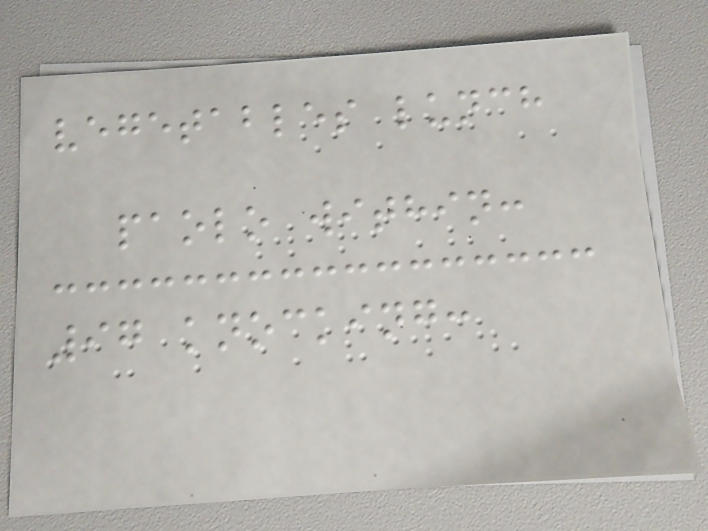vegetables lunch
paolo within:
97 knocking:
